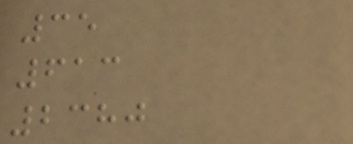35
613
2380
